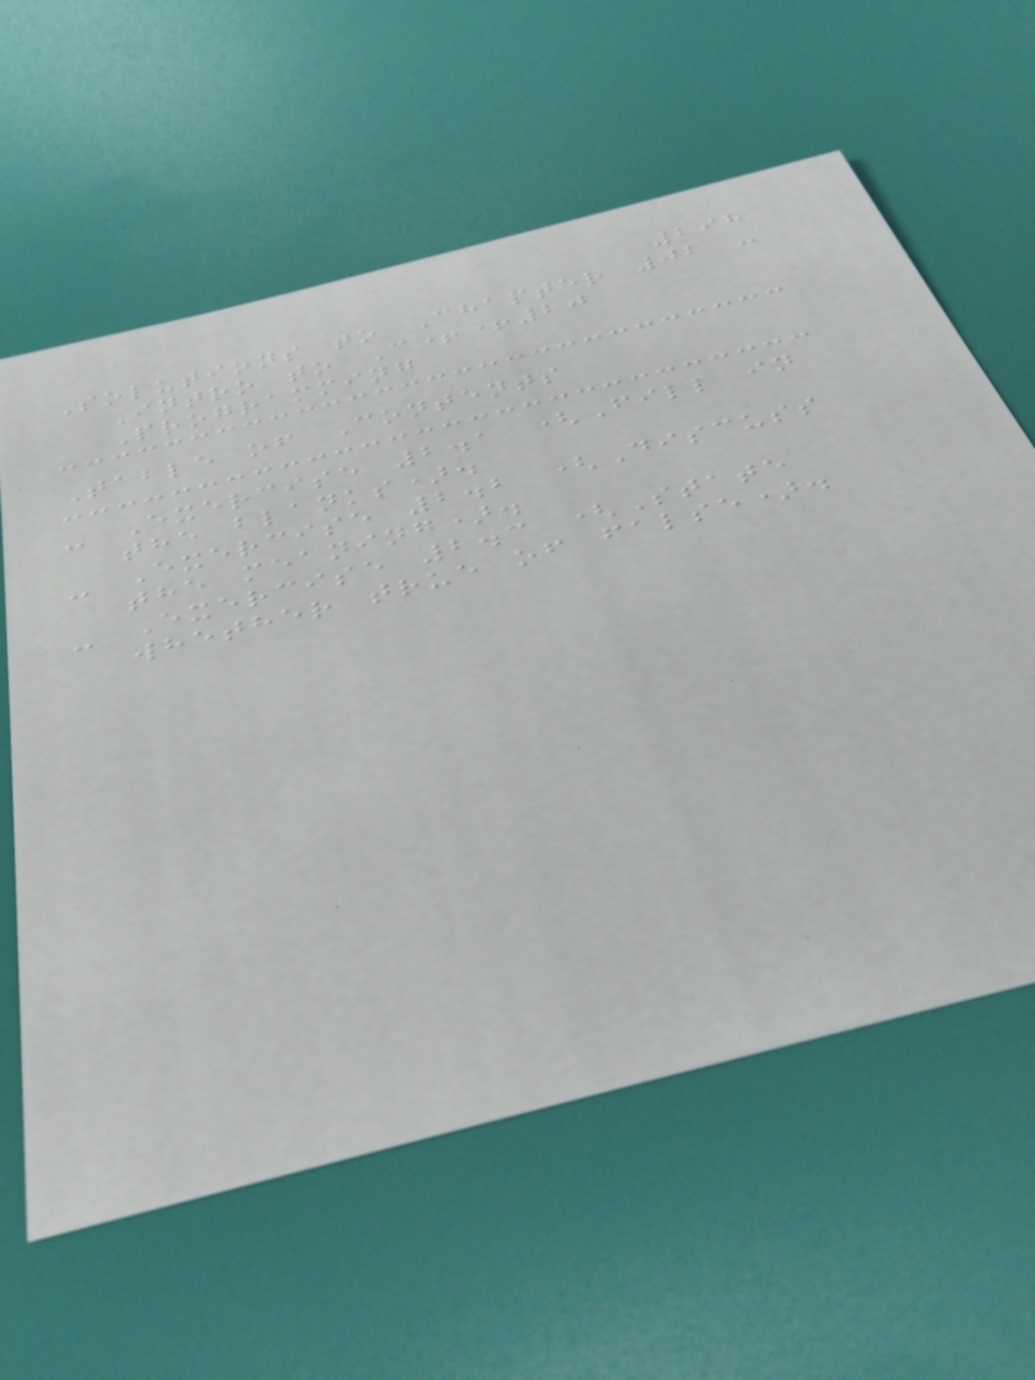298
Solutions to Chapter 02 -
Intro to C++20
Programming
Table of Contents
- Exercise 2.1 (Fill in
the blanks).
- Exercise 2.2 (Discuss
the meaning).
- Exercise 2.3 (State
whether true of false).
